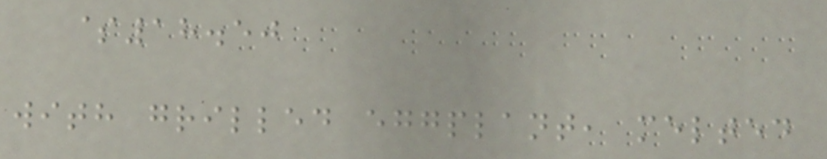$18.50
with grilled eggplant, melted
